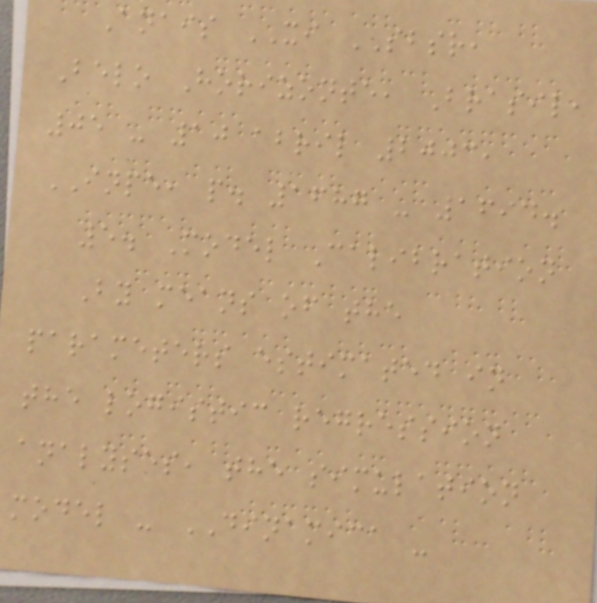Anais XI SBSR,
Belo Horizonte, Brasil,
05 - 10 abril 2003,
INPE, p. 1687 - 1694.
5. Model Calibration
By means of the
parameters estimated in
the logistic regression
analyses, the simulation
model - DINAMICA -
